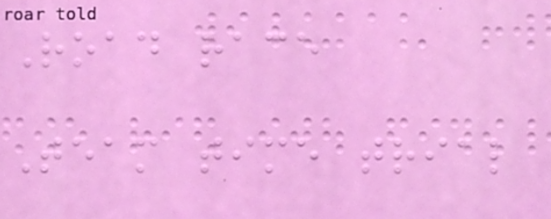Road race
Team time trial
